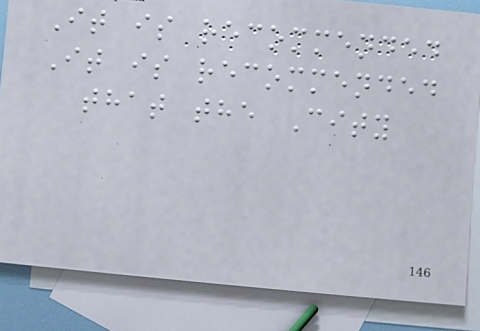It is recommended
It is recommended
that the City
